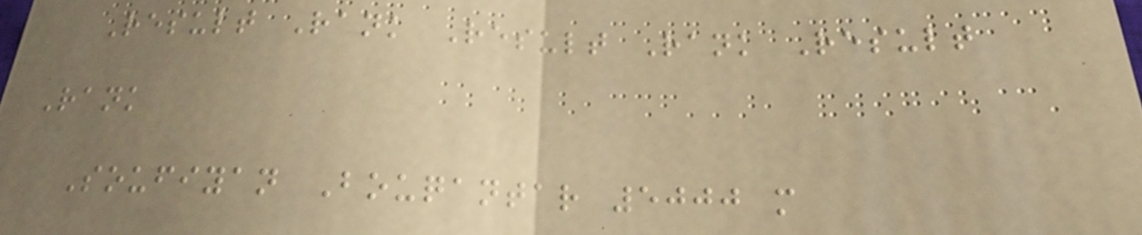Result Rank Result Rank Result
Rank
Soufiyan Bouqantar 5000 m
